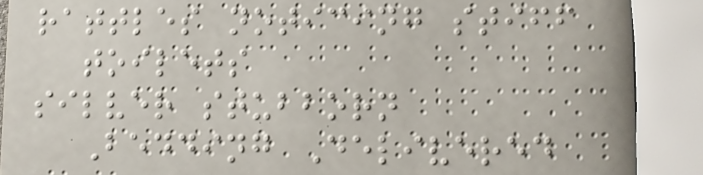rattles noticing stiff
toilets
silver stubborn
Bedding Delivered
